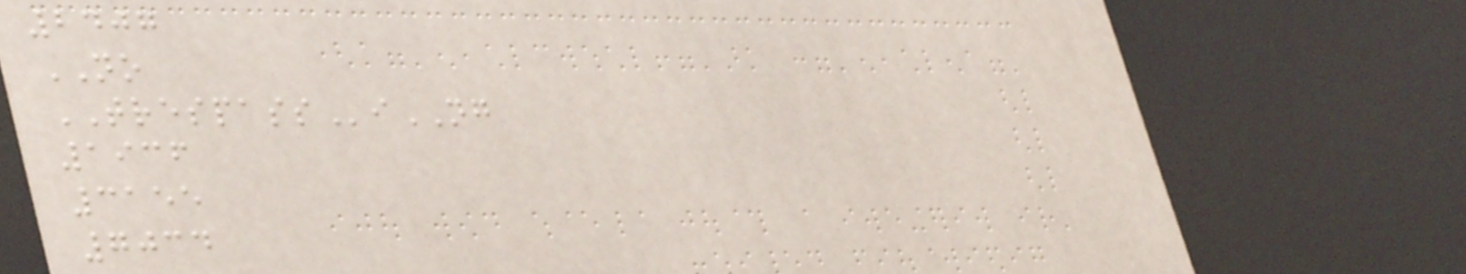2407
NO
TRESPASSiNG
1936
3155
7034
